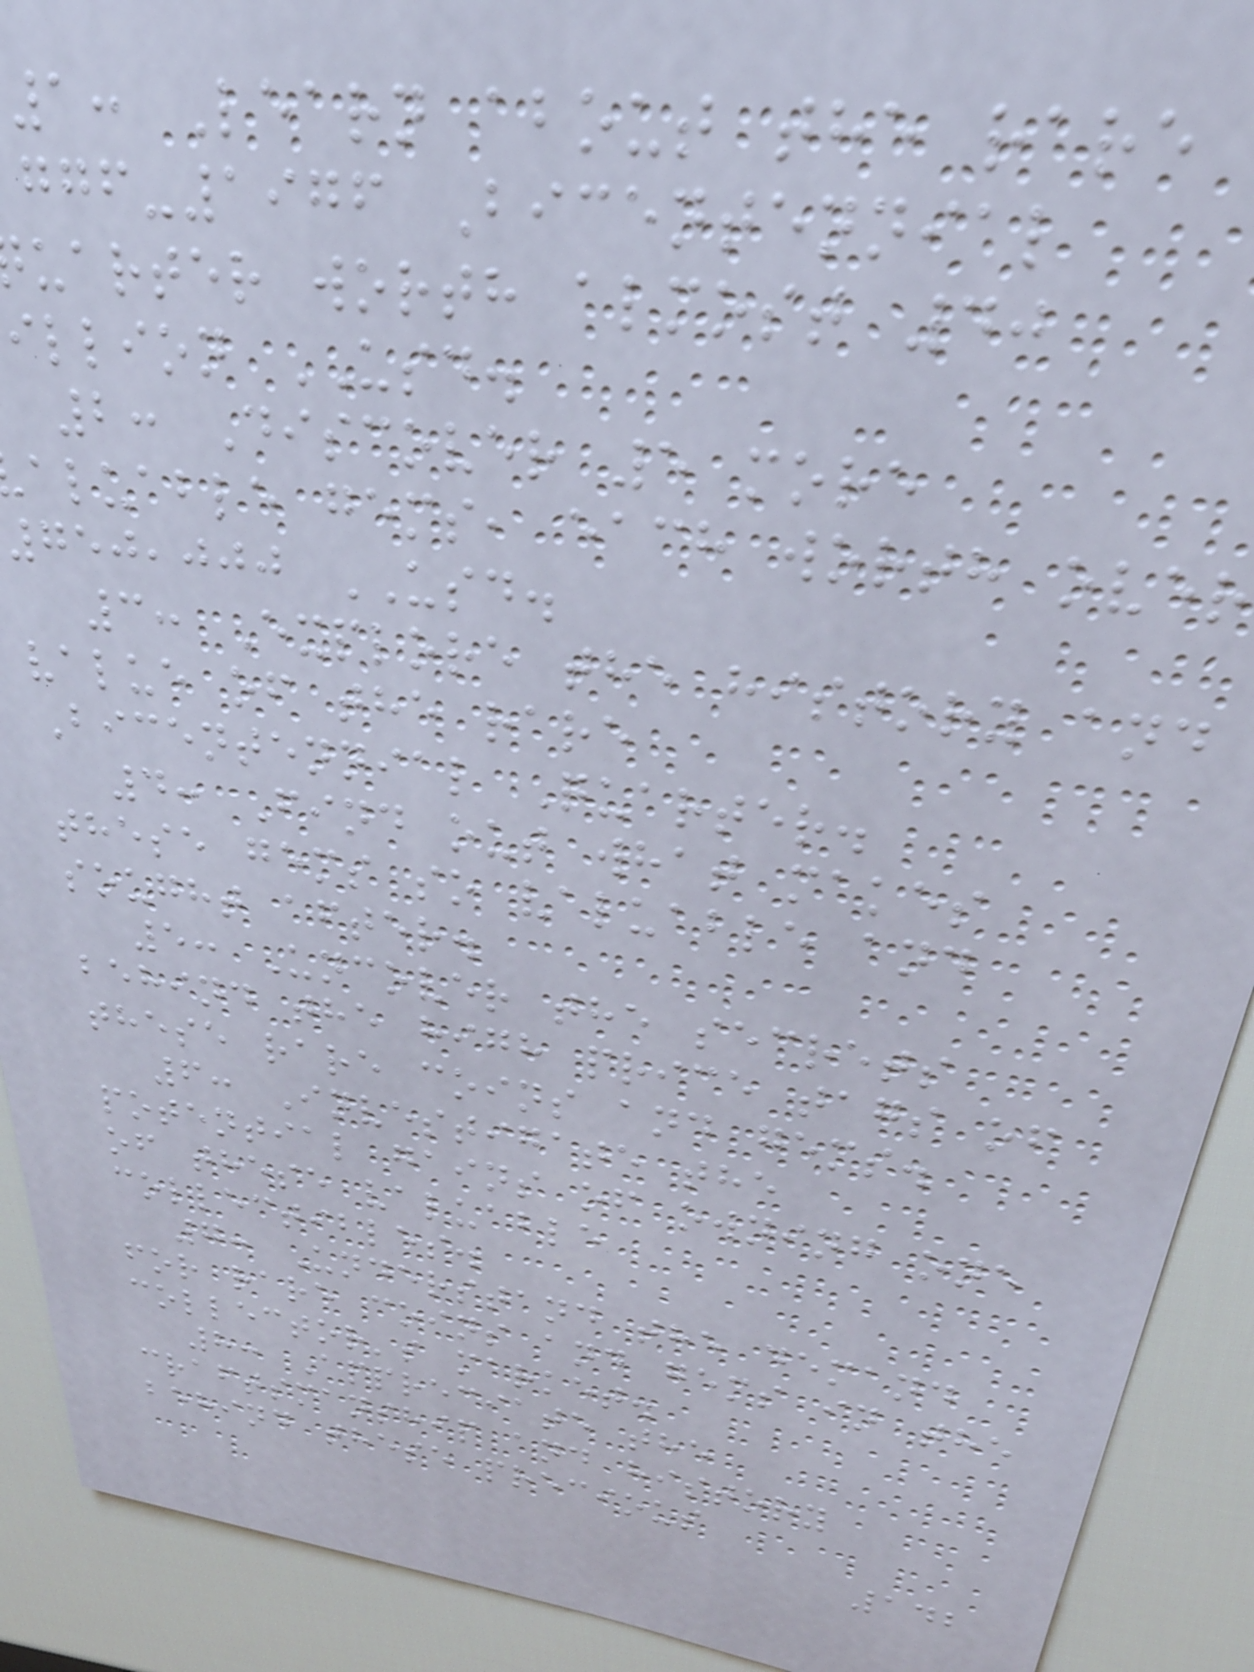1: Learn about the rare
-1976 Bicentennial
uarter worth almost 40
illion USD.
2: Discover 5 more
aluable gems, each worth over
750,000 USD.
3: Explore the history and
value of the rare
Bicentennial Quarter.
4: Find out what makes
these gems so valuable and
sought after.
5: Uncover the secrets
behind the high price tags of
these rare coins and gems.
6: Investigate the
potential gains of owning one
of these valuable
collectibles.
7: Understand the demand
for rare coins and gems in the
collector's market.
8: Appreciate the
craftsmanship and history
behind these precious
142
